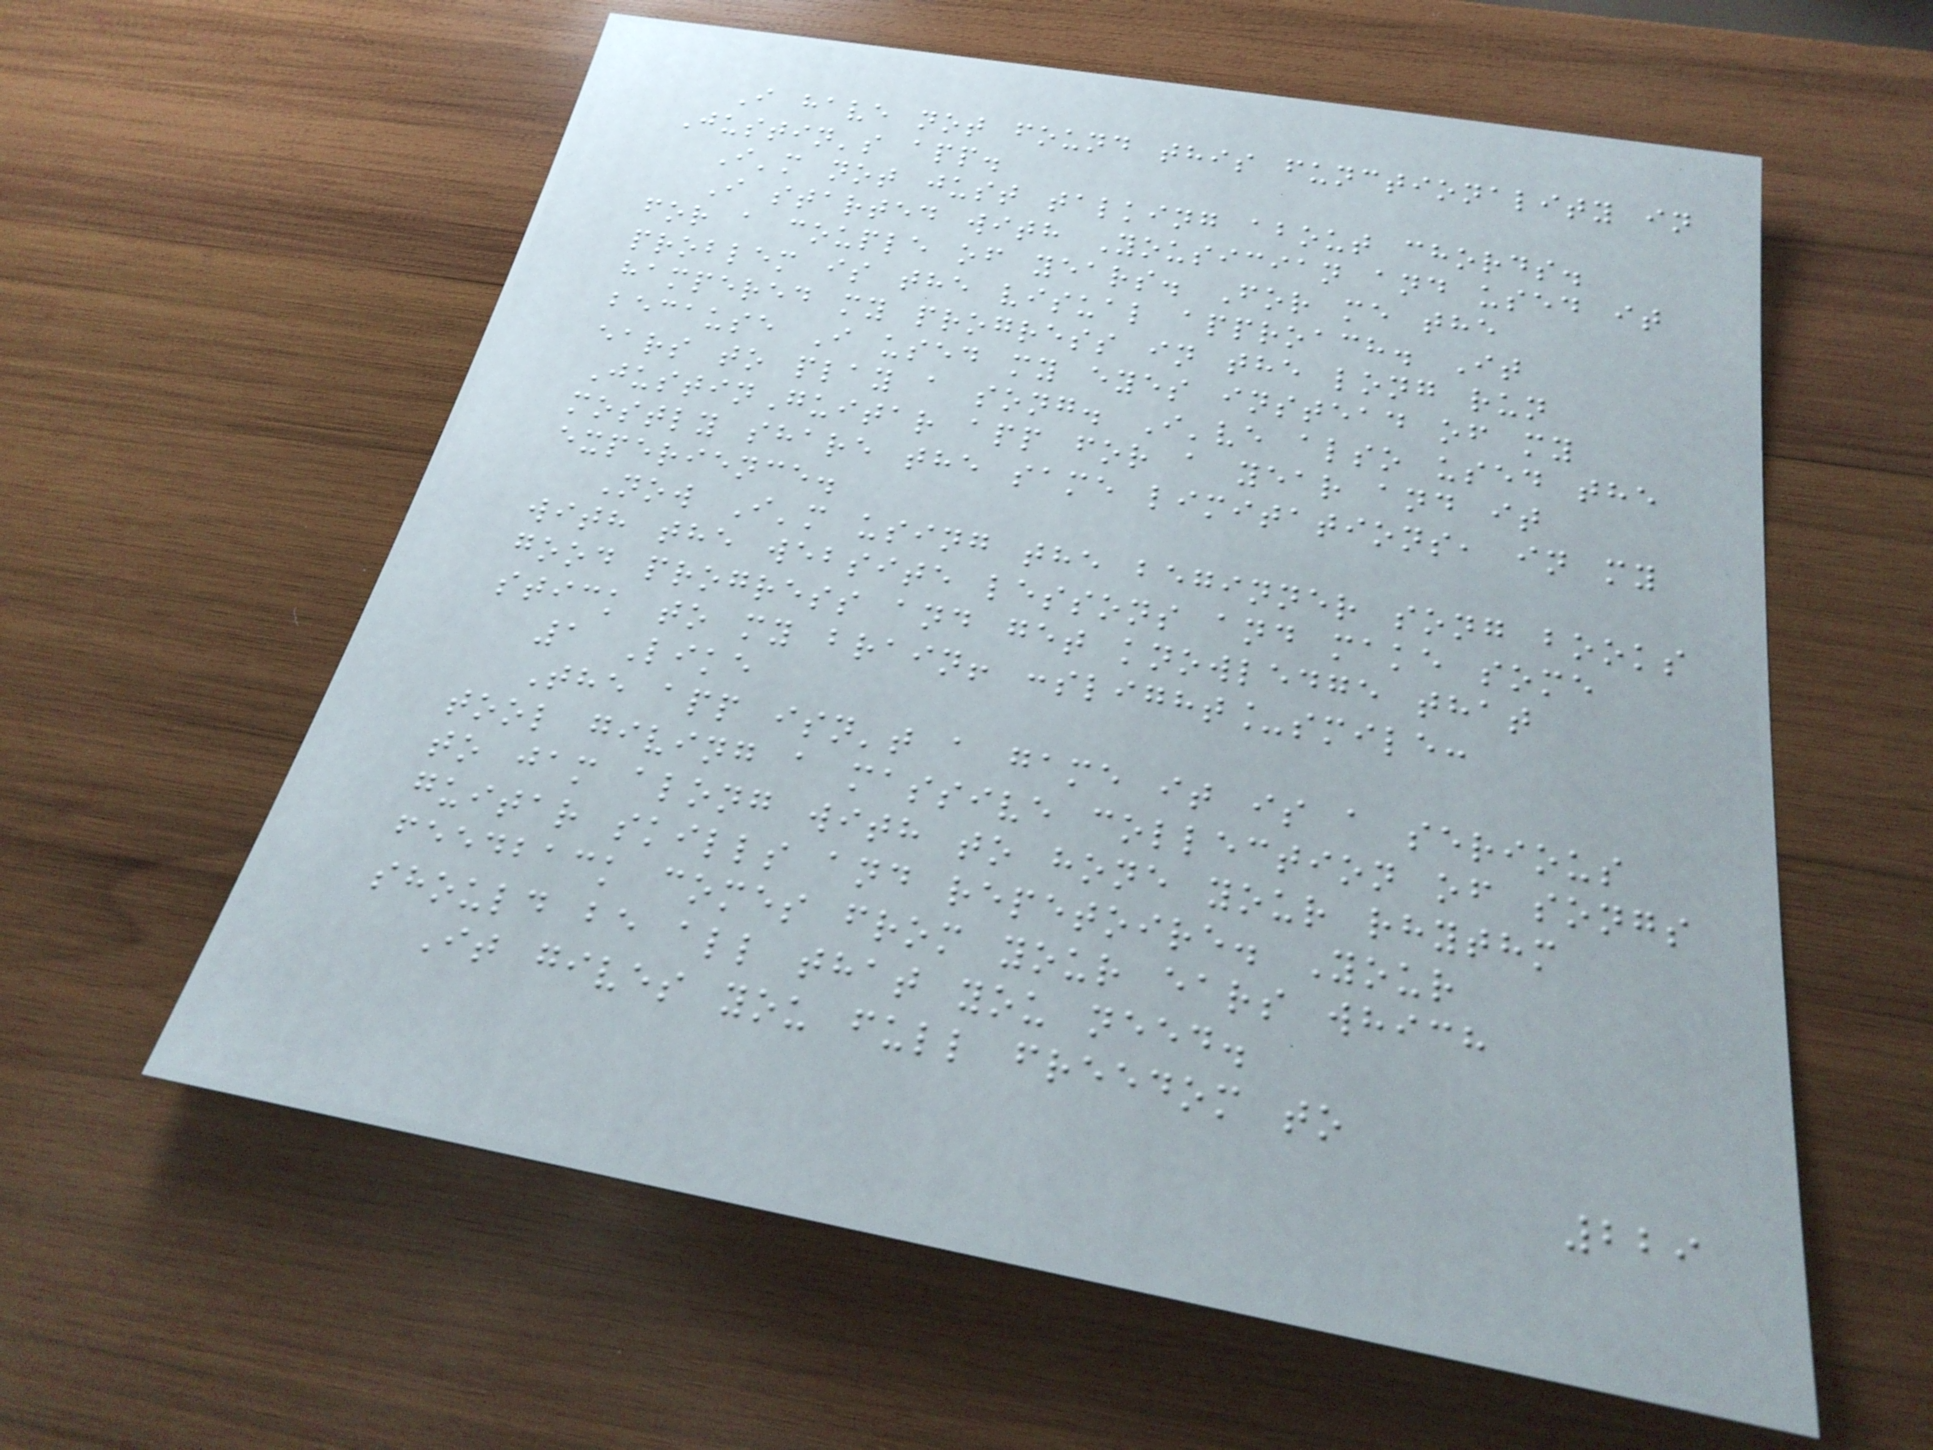I have not found this functionality in
Justin's app.
I'm not just talking about chords.
I started with Yousician and used it
for a couple of years. For me the
problem is the visual approach. It
hampered my progress in the long run
because I used my eyes instead of my
ears to play a song. I've also used the
JustinGuitar app for a year and it
mostly share the same limitations, in my
experience.
Now I'm using the beginner song books
with the website lessons and make some
good progress and get knowledge that
stick to my brain! :slight_smile:
1 Like
The app isn't a game it is a serious
tool giving a massive collection of songs
to jam along with to hone your rhythm
guitar skills and repetoire. Your
feedback comes from your ears which
should be all that you need.
It gives you full freedom to
229
